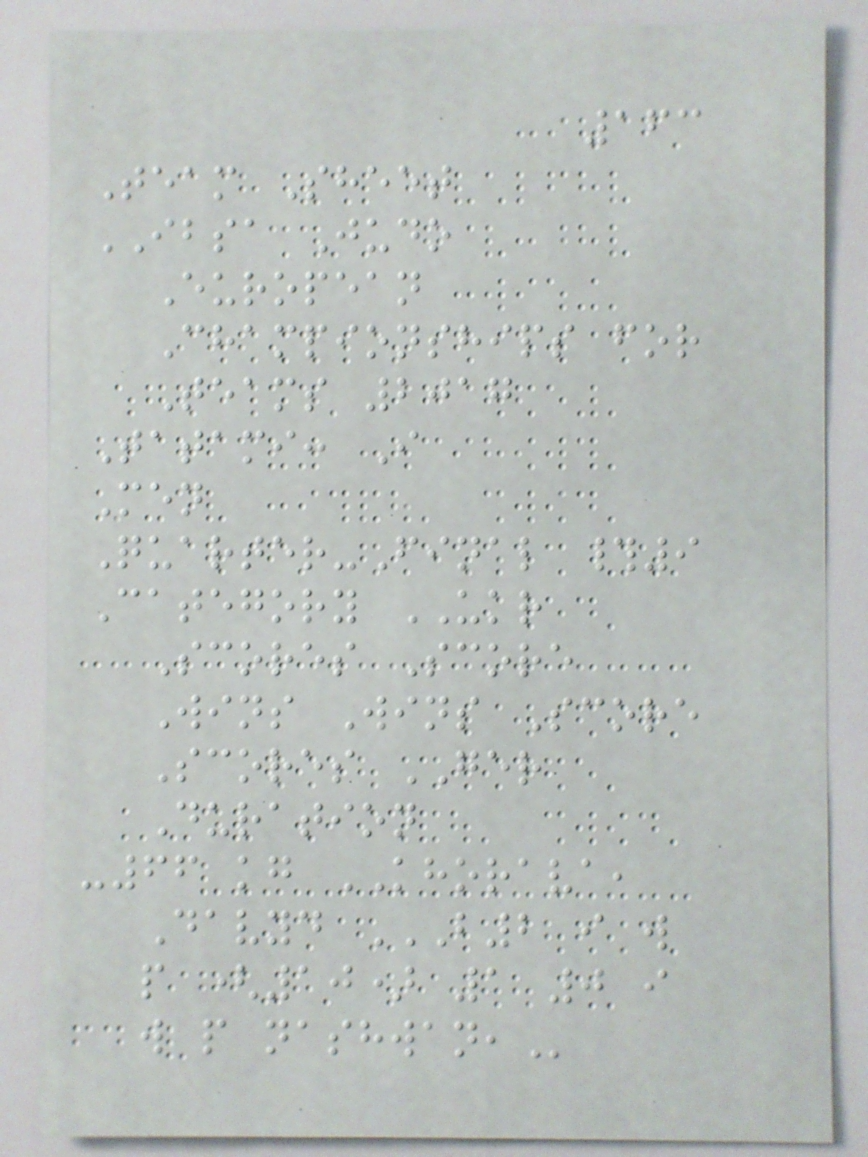163
Team Sheet
IBSA Judo
European
Championships for
Teams 2017
Tatami: I
Men
Quarter-Final #9
Category UKR
Scores Score
Wins Wins Score
Scores GER
Duration
-66 kg KHORAVA,
Davyd B2 I W
P (10) 1 0 I
W P NASHWAN,
